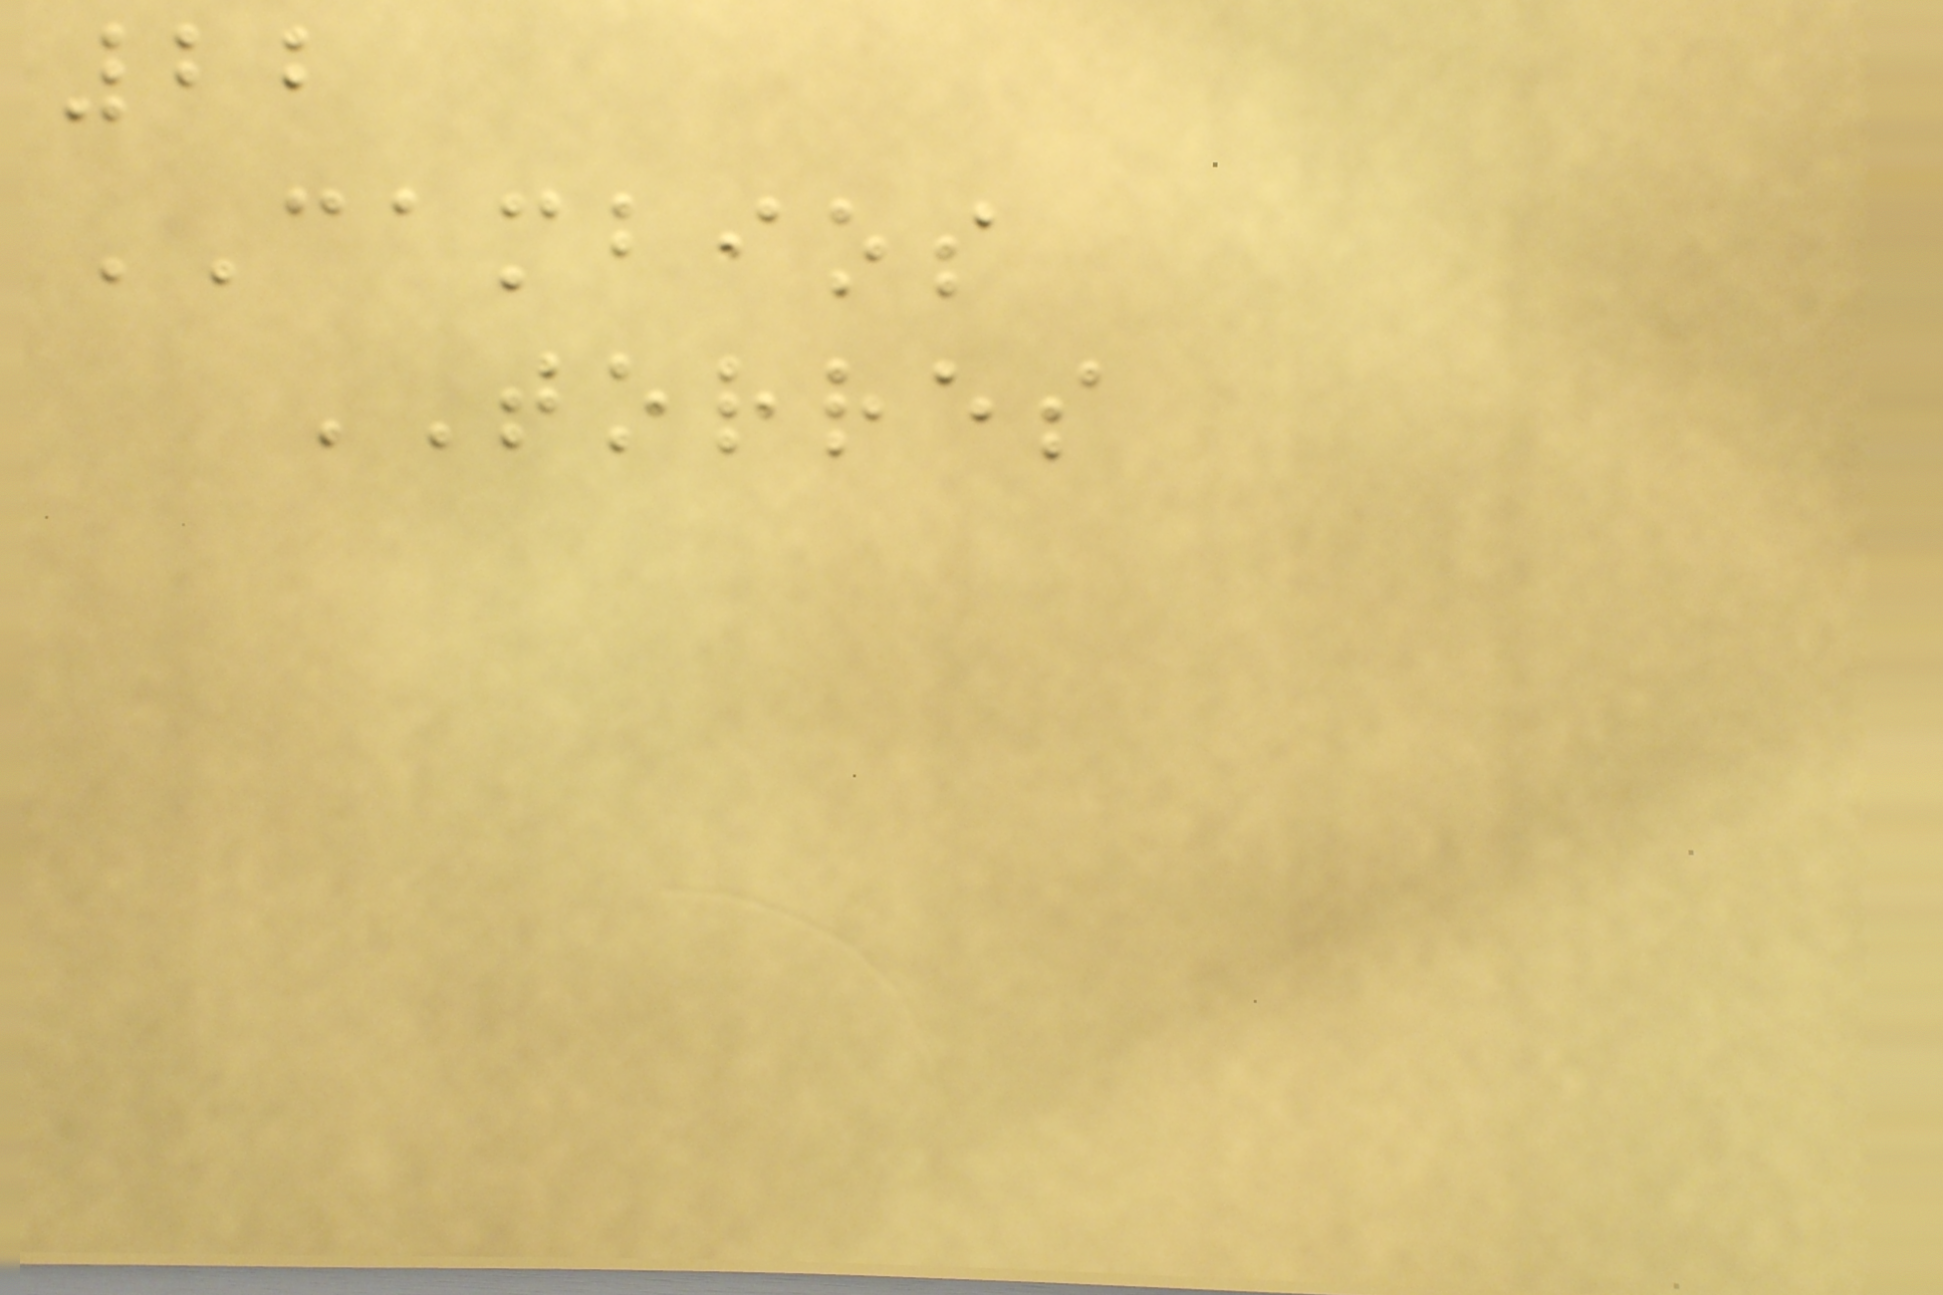22
CAMBIOS
TORRES
